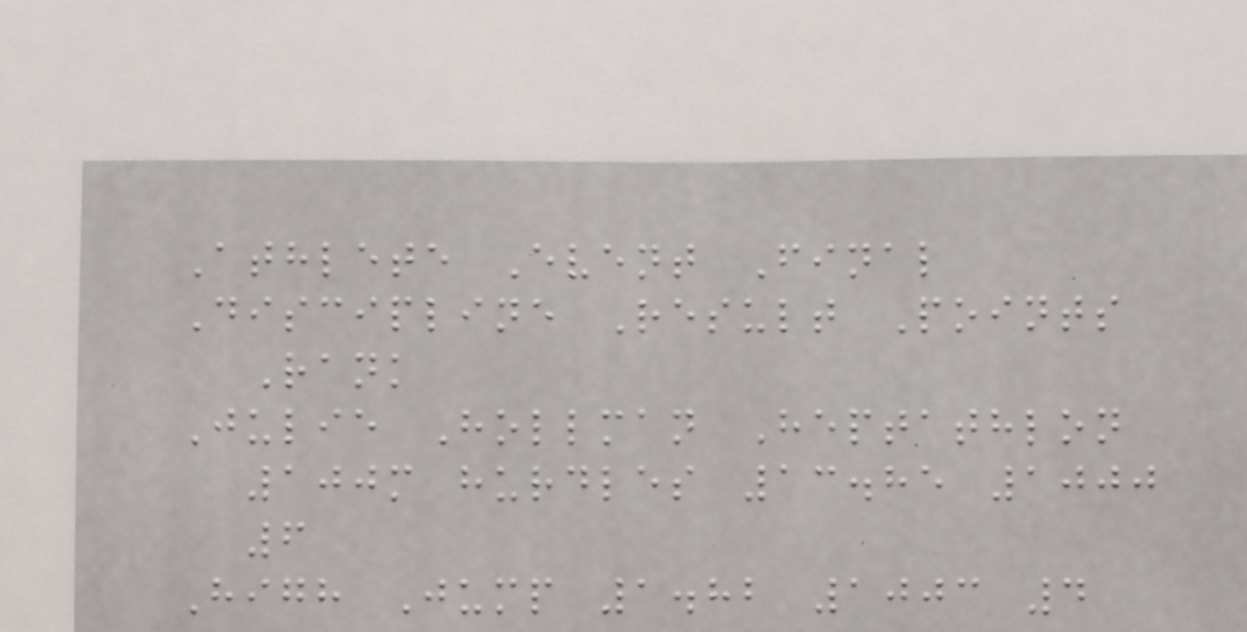Athlete Event Final
Discipline Result Points
Rank
Julie Hollman Heptathlon
100m hurdles 13.85 1000
6
High Jump 1.82 1003 4
